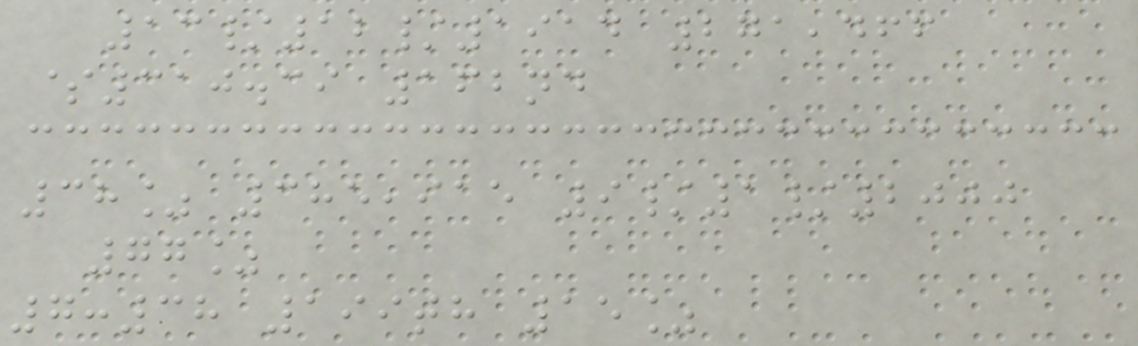13/12/1914 271,466
$310.39 162nd
38% 385,915 9/1/2000
77%
7:38 199th 15%
